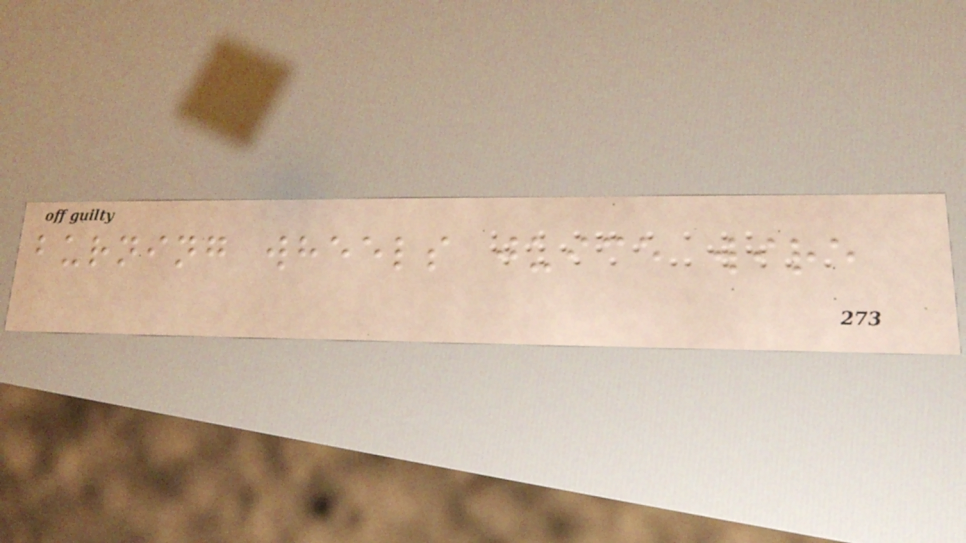burning wheels juice wire
